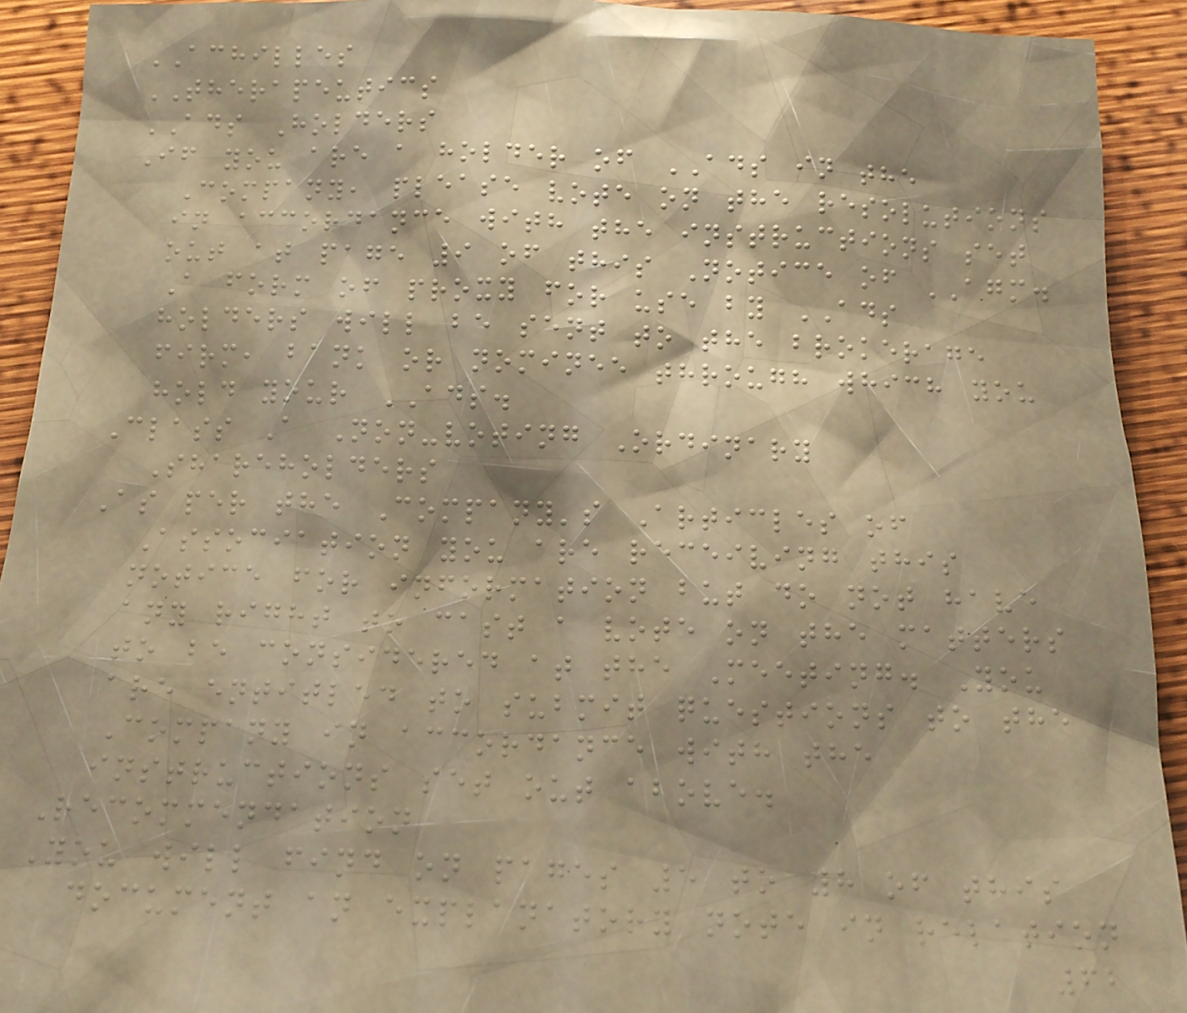ACHILLES
THERAPEUTICS
ADS Holders
If you are a holder of ADS in the
Company, please vote on the resolutions
in accordance with the instructions set
out at page 9 of this Notice of AGM.
A form of proxy for use by ADS
holders will be sent to the brokerage
firm, bank or nominee through which you
hold your ADS.
Class A Non-voting Ordinary
Shareholders
As per the Company's Articles of
Association you are receiving this
notice for information but do not have
any right to cast a vote on the matters
to be considered at the Meeting. You
are entitled to submit questions to the
Company in accordance with the
instructions set out above.
Recommendation
You will find on pages 5 to 8 of this
document an explanatory note in relation
62
